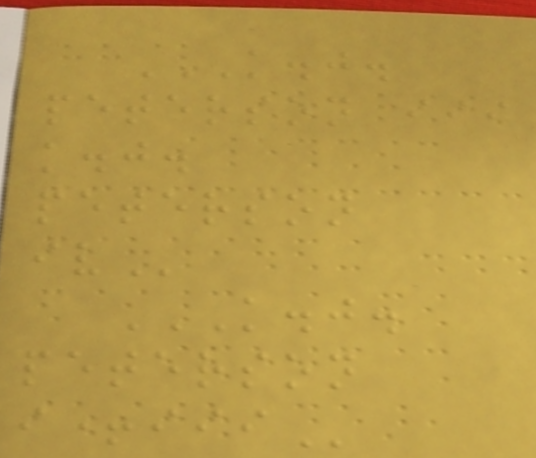K.J.
PETERSON III
K.J.
PETERSON
IV
K.J.
PETERSON
I+III
